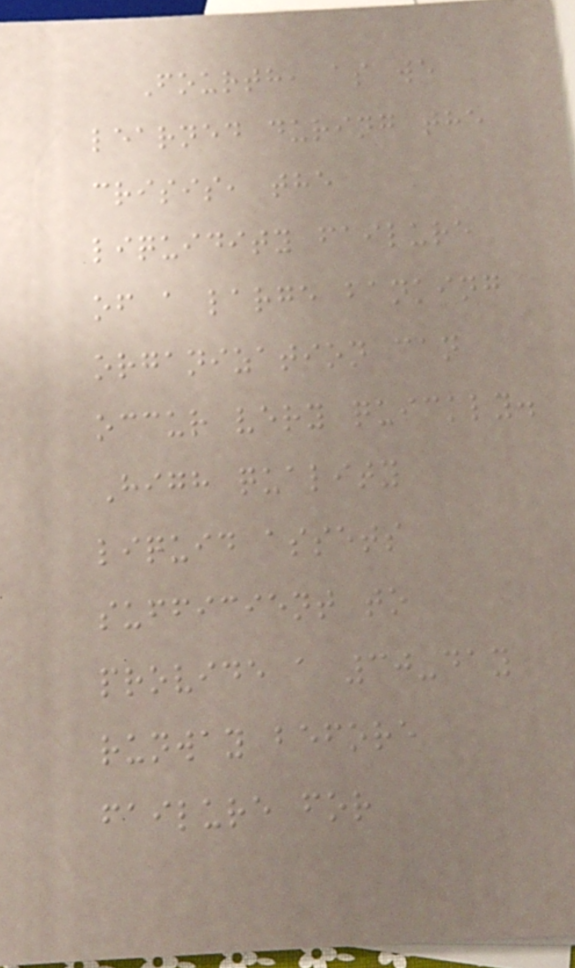Fourth, as we
learned during the
crisis, the
liquidity failure
of a large banking
organization can
occur very quickly.
High quality
liquid assets
sufficient to
provide a 30-day
runway before
failure for
